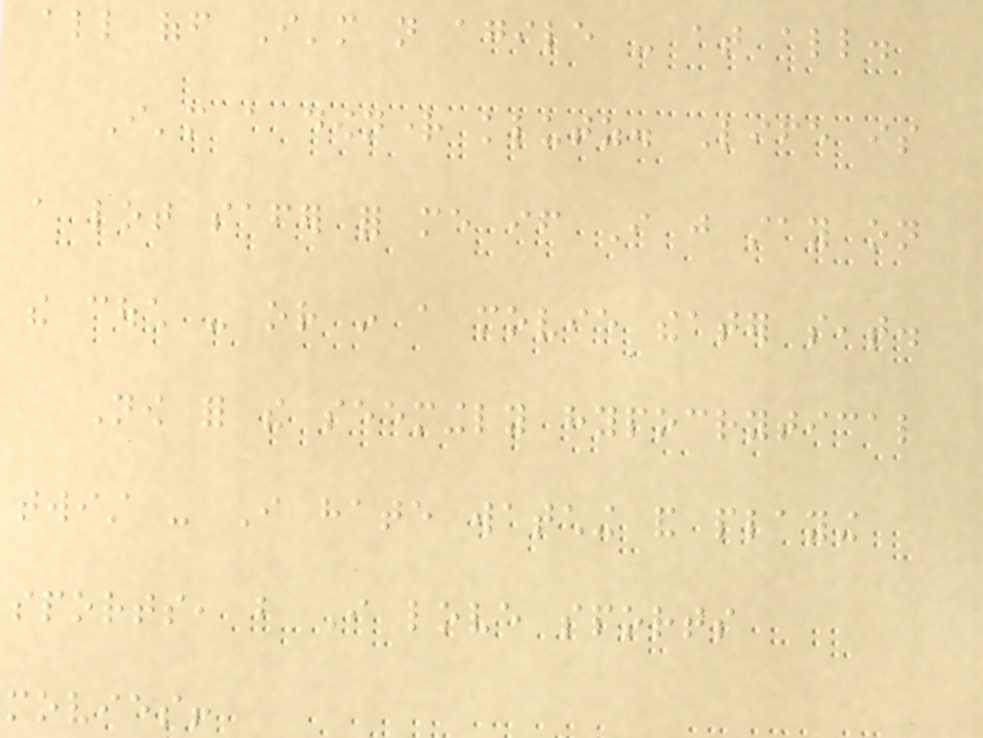all off I'm not agile - at all.
I'm a downright klutz. Life is
a lot safer for me if I just stay on
the couch - or in a movie theater seat.
Now for the seemingly hypocrytical
twist - I hate watching and playing
sports, but I love sports
movies!
